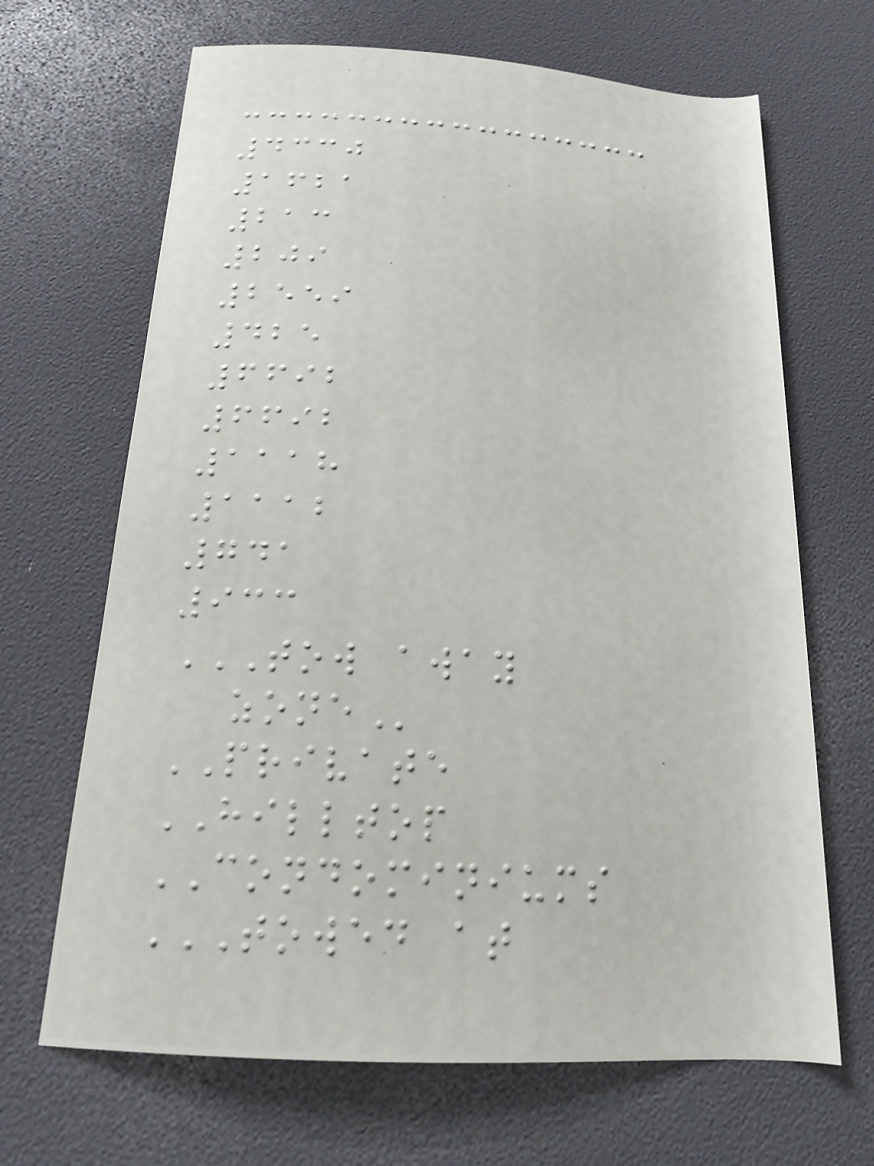4330
1621
213
209
2559
425
6692
6692
1118
1112
741
933
TOW AWAY
ZONE
PRIVATE
HILLTOP
CONDOMINIUMS
TOWED AT
